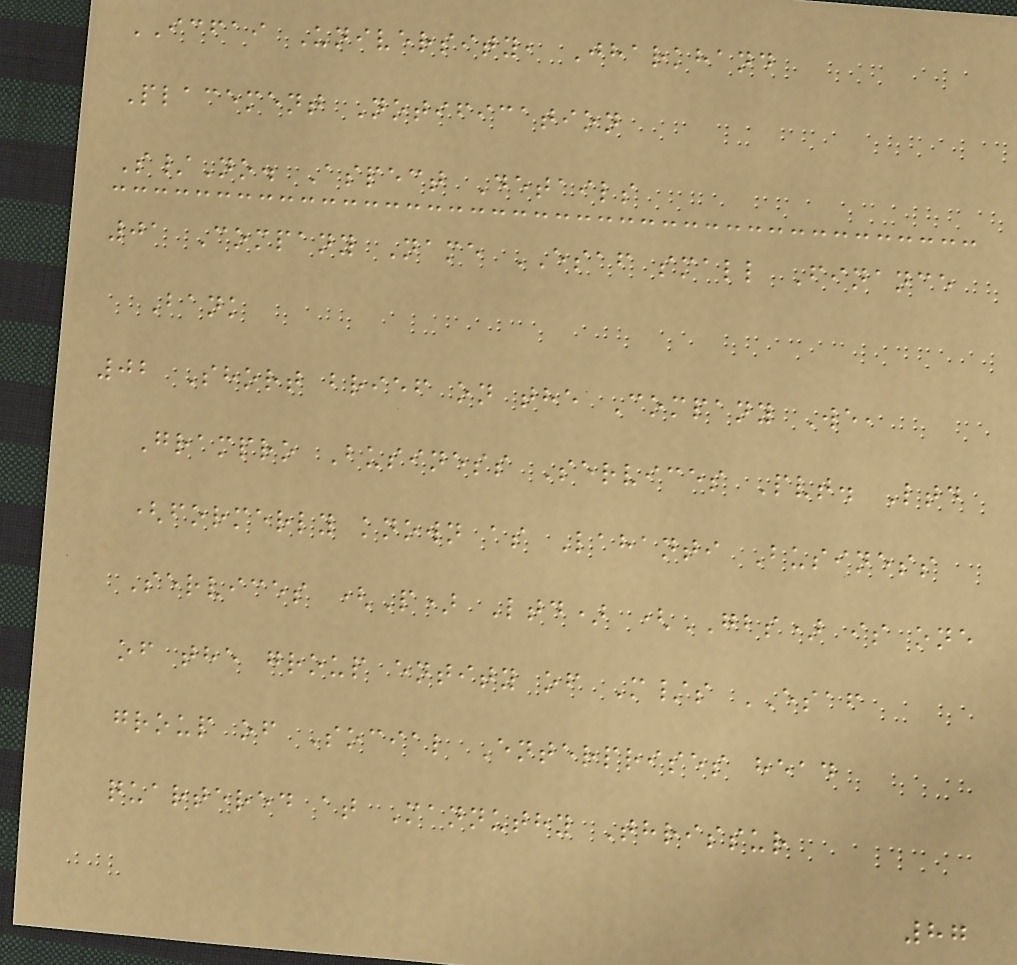ICFAI University, Jharkhand
Placement Notification
S/No. Aspect Details
01 Company Name ESAF small Finance
Bank
02 Short brief on the Company We,
Grampro Business Services Pvt. Ltd
(formerly known as Lahanti Business
Services (P) Ltd) (GBS) is one
of the group entity of M/s ESAF
group of Social Enterprises head
quartered at Mannuthy Thrissur
87
